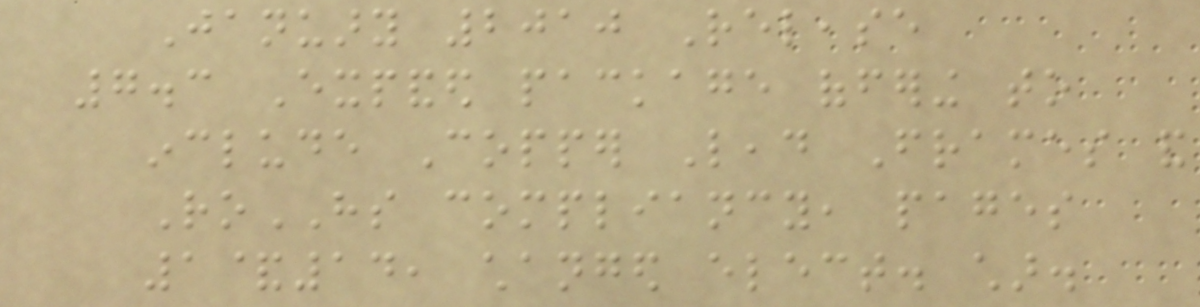January 2010 Release
7.3 Expanded package offering to
include Copper Lead Frames and
RoHS compliancy, pages
1&14, changed elect. char.
